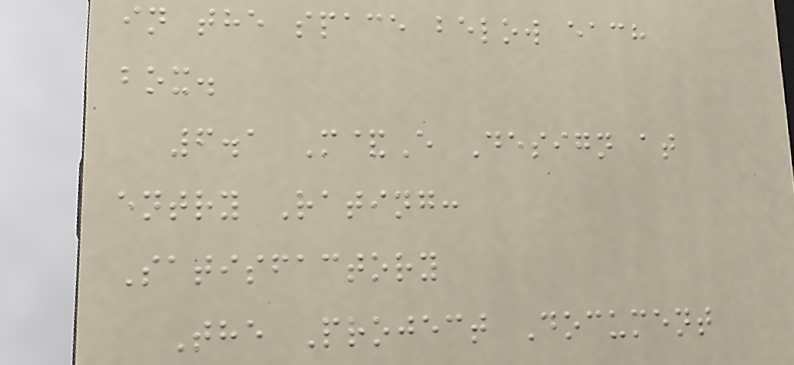in the space below each
box.
6.1 M&E Design at
entry Rating:
Satisfactory
The Project Document
